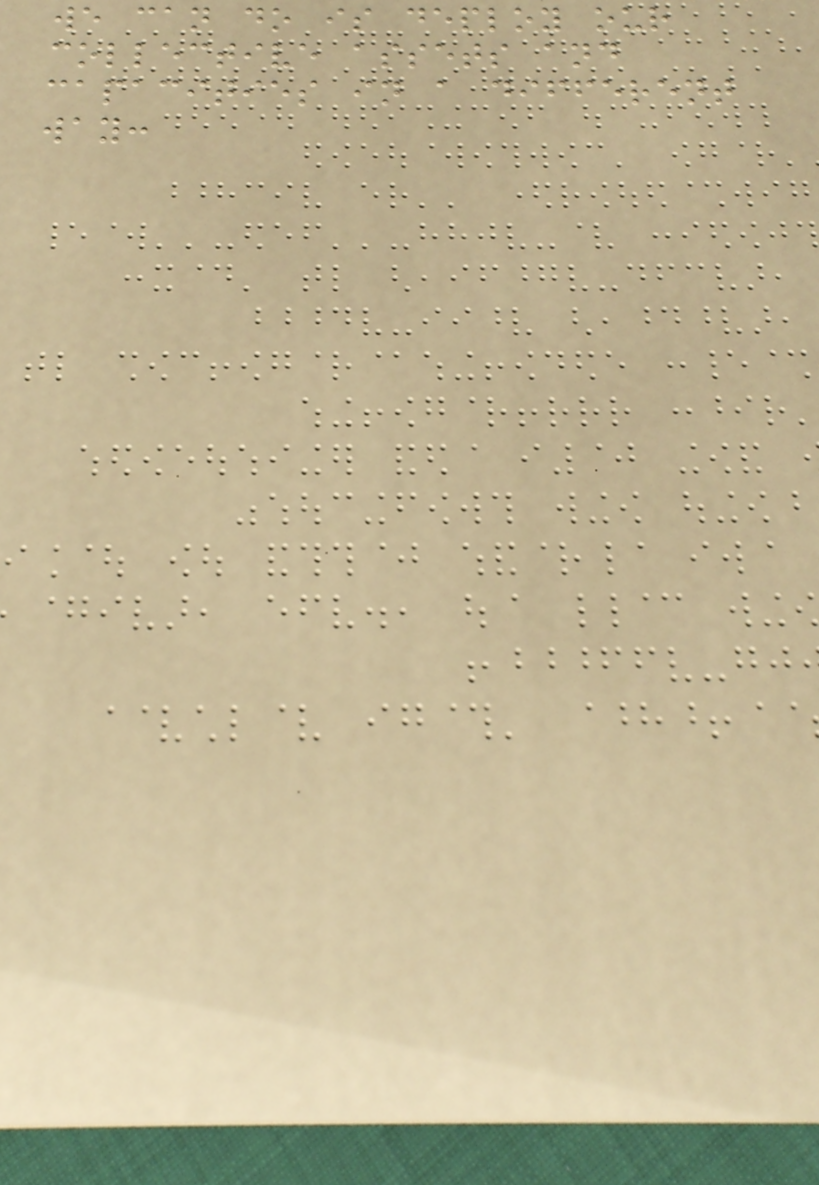we can do is deploy our
collective assets and
capacities in a different
way:
